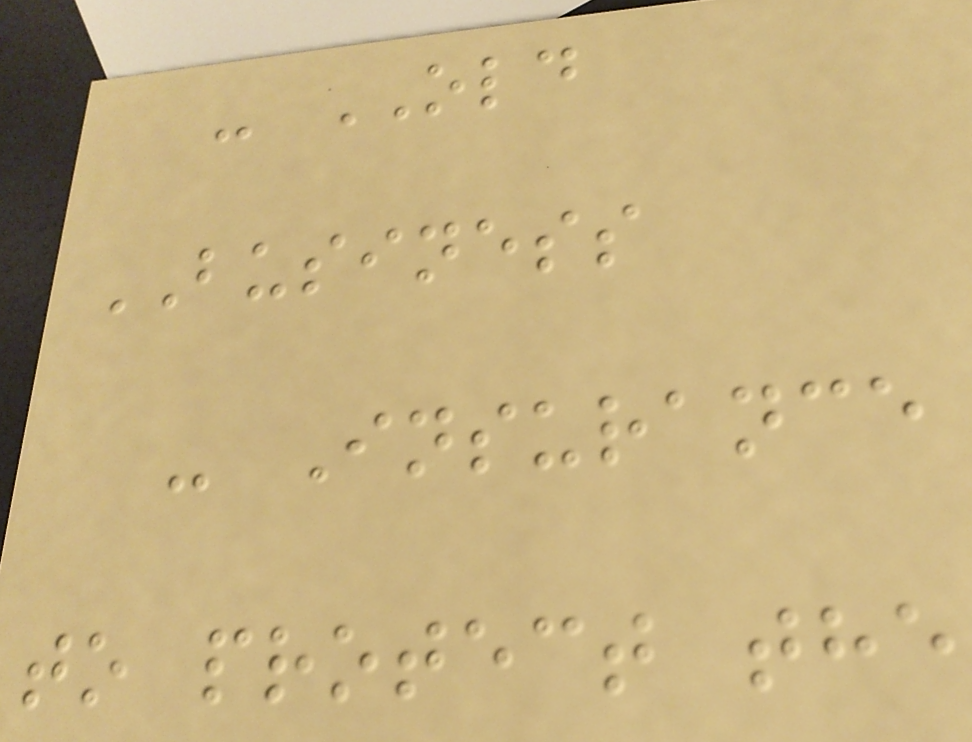- OLD
BUSINESS
- Insurance
to protect the
